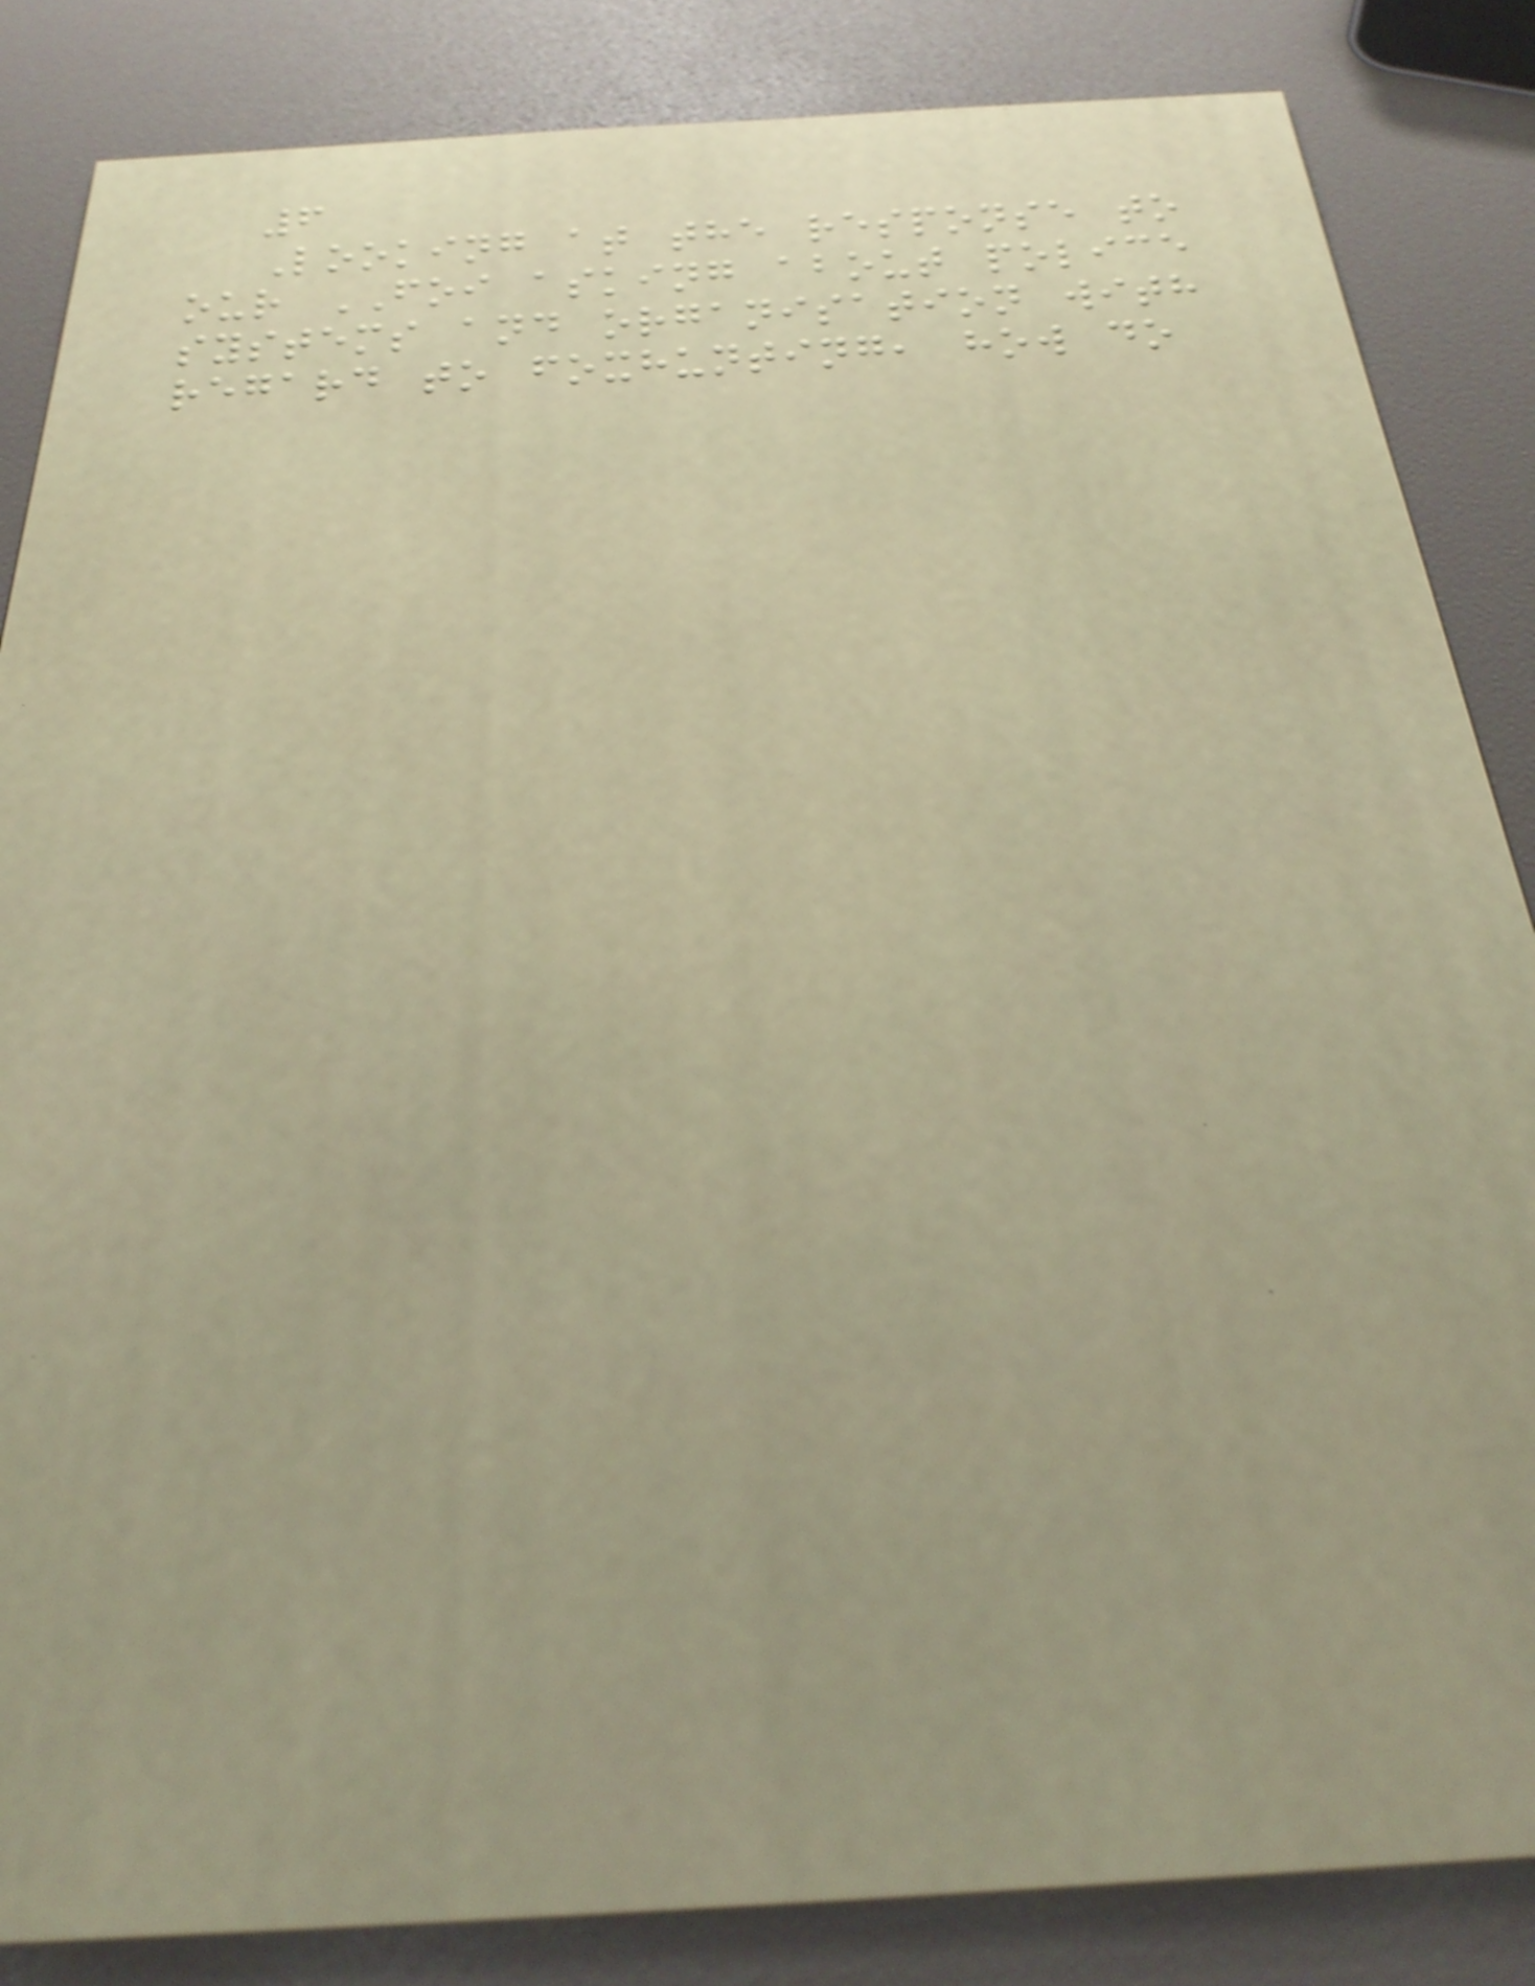6
Looking at the response to
our FOI asking about police
systems and organisation with
regard to foxhunting, how do
